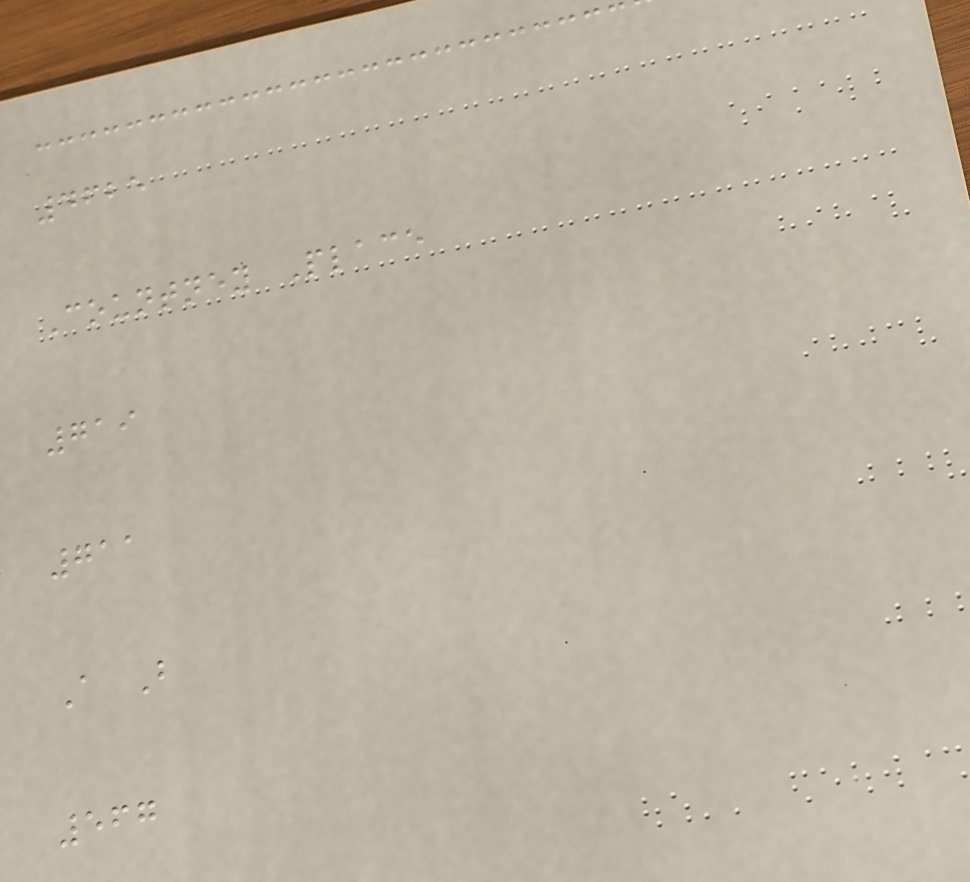4625
Countney Place
719
711
A B
567
